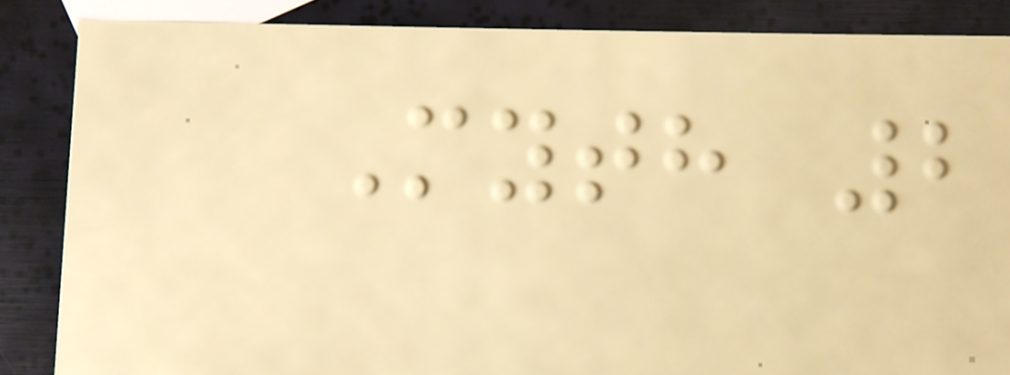Myth 2
